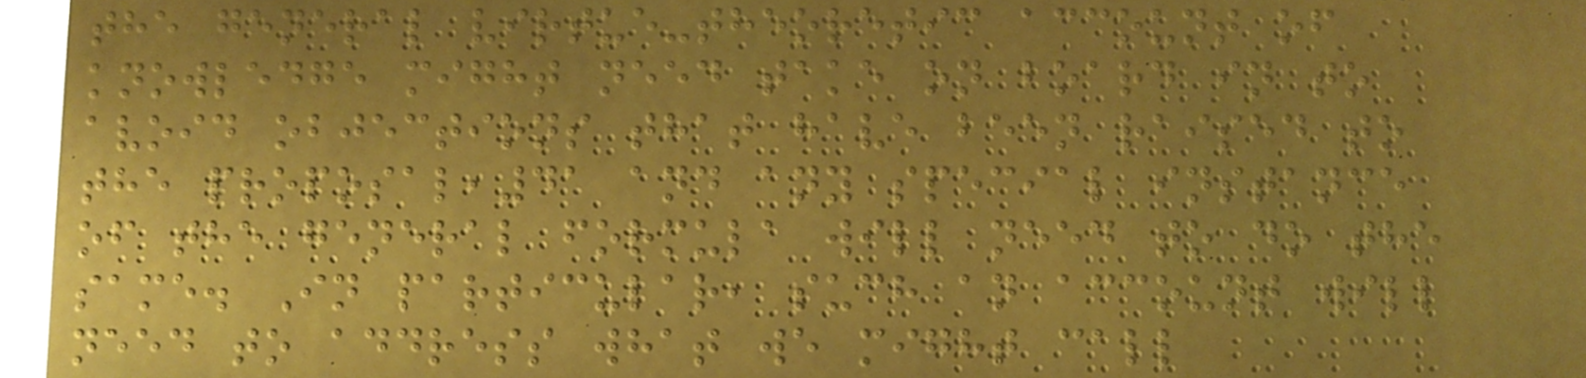the general virtue-theoretic account of
knowledge might need take on board in to
avoid objections that have been raised to
the proposal,41 and any special instance
of the general formula will need to do the
same. In particular, such an account will
need to address what we might call
